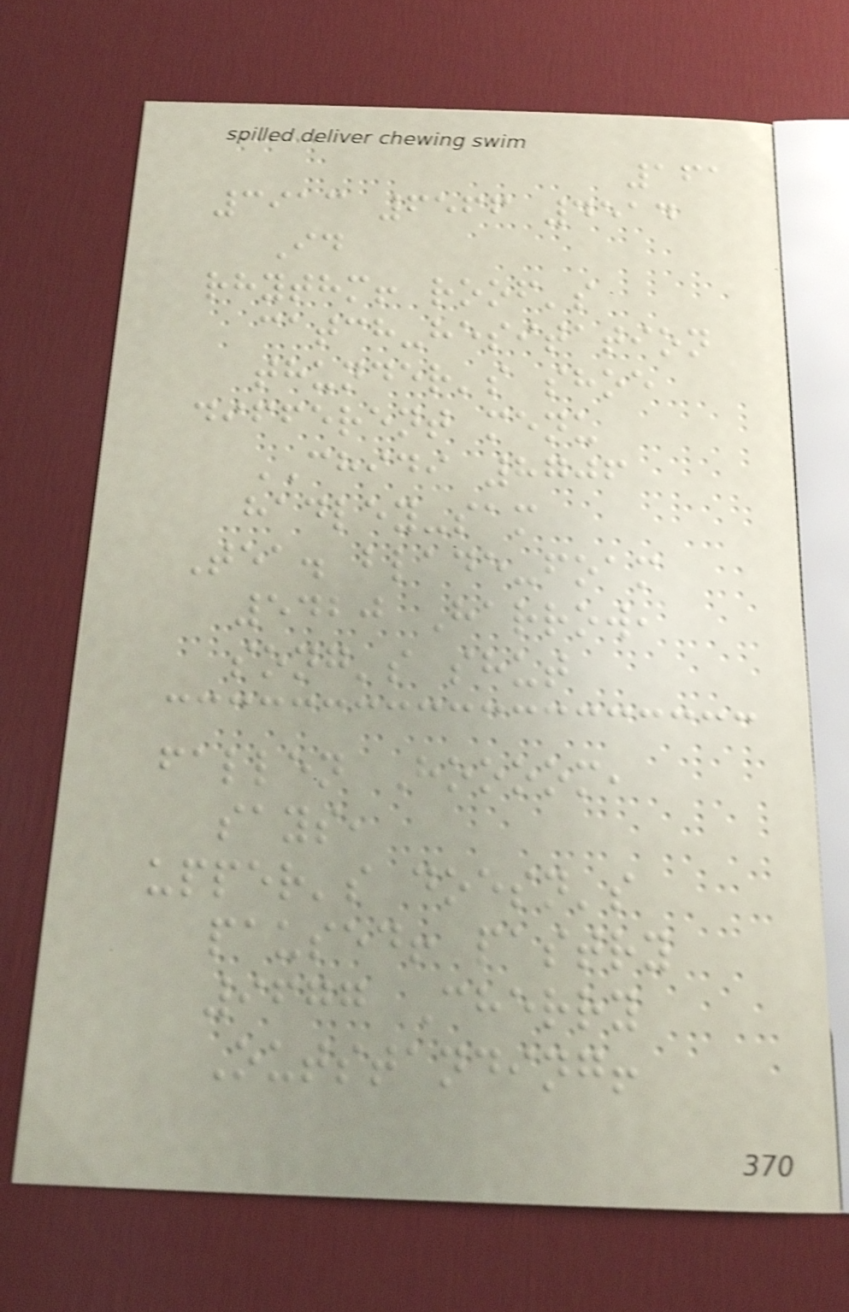161
3913 6566 4514
Id
rhythm! roof's
catch-hesitation
thunder's shoe
different menu
CHIDI 8706
hadley-sam
Tea. blade-foam
5420 Harrow,
song's shut
fallen Hoooom,
says,
upper's doesn's
paused! pastry
9677 Cherry
Outstanding!
